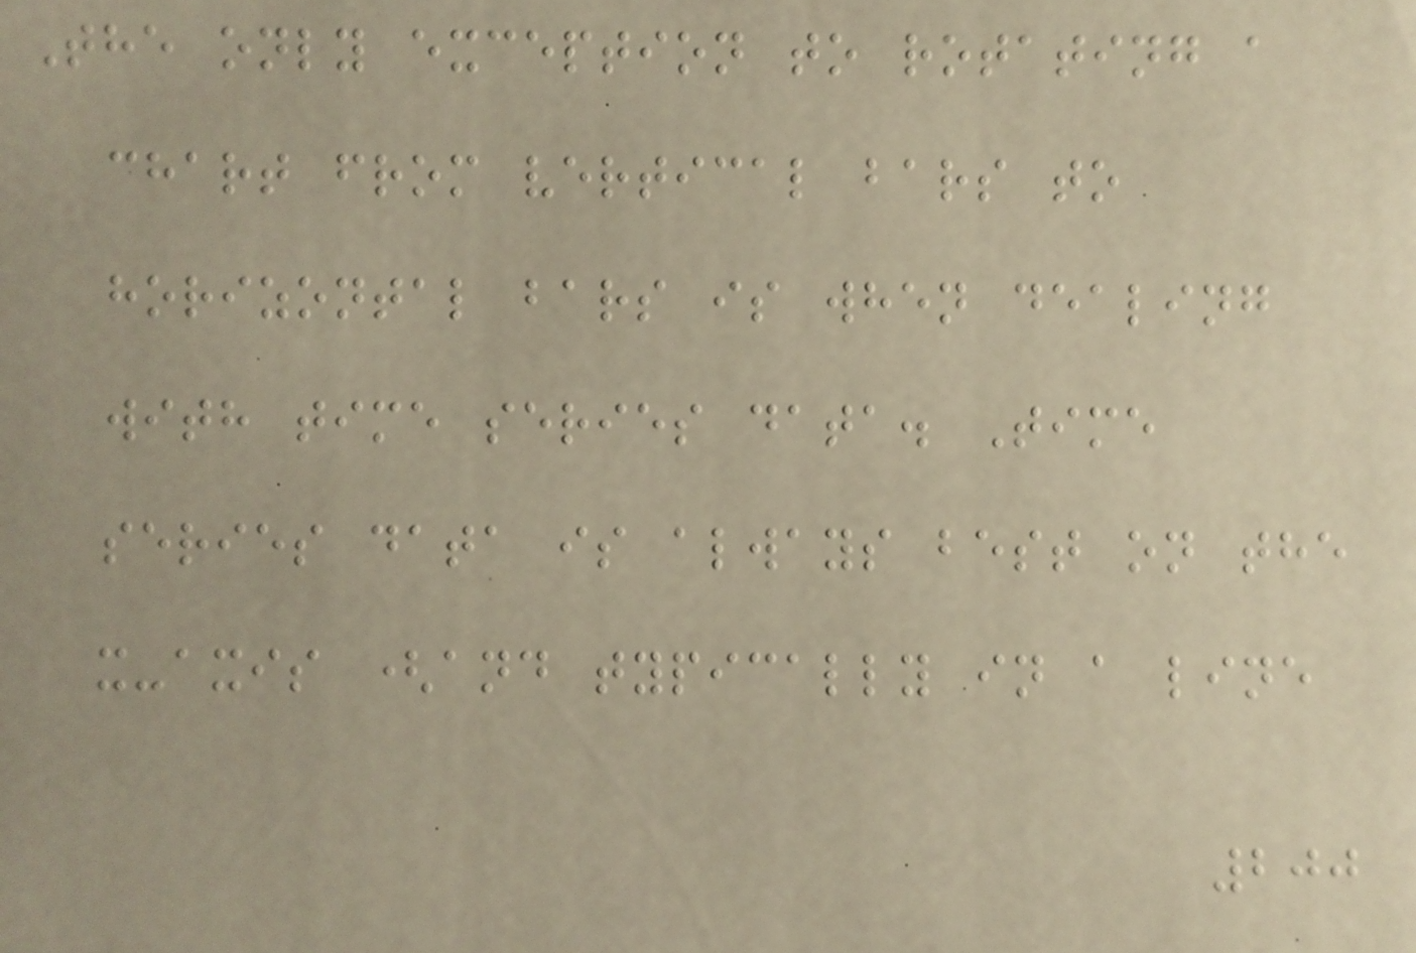The only exception to rotating a
chart from vertical bars to
horizontal bars is when dealing
with time series data. Time
series data is always best on the
x-axis (and typically in a line
200
